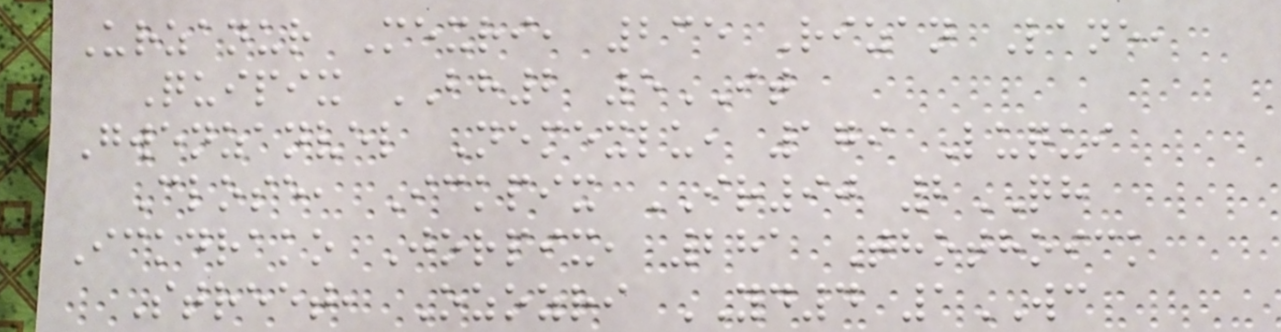Urzanur Mexri, 235 Rizan Lane,
Quipix BH2 5IT
Gwenzanvel Nemexlu, 179 Luqui
Close, Ickpix IR90 2QH
Ickdrako Jorpix, 281 Thothoick
Street, Ozozri YD4 1WC
